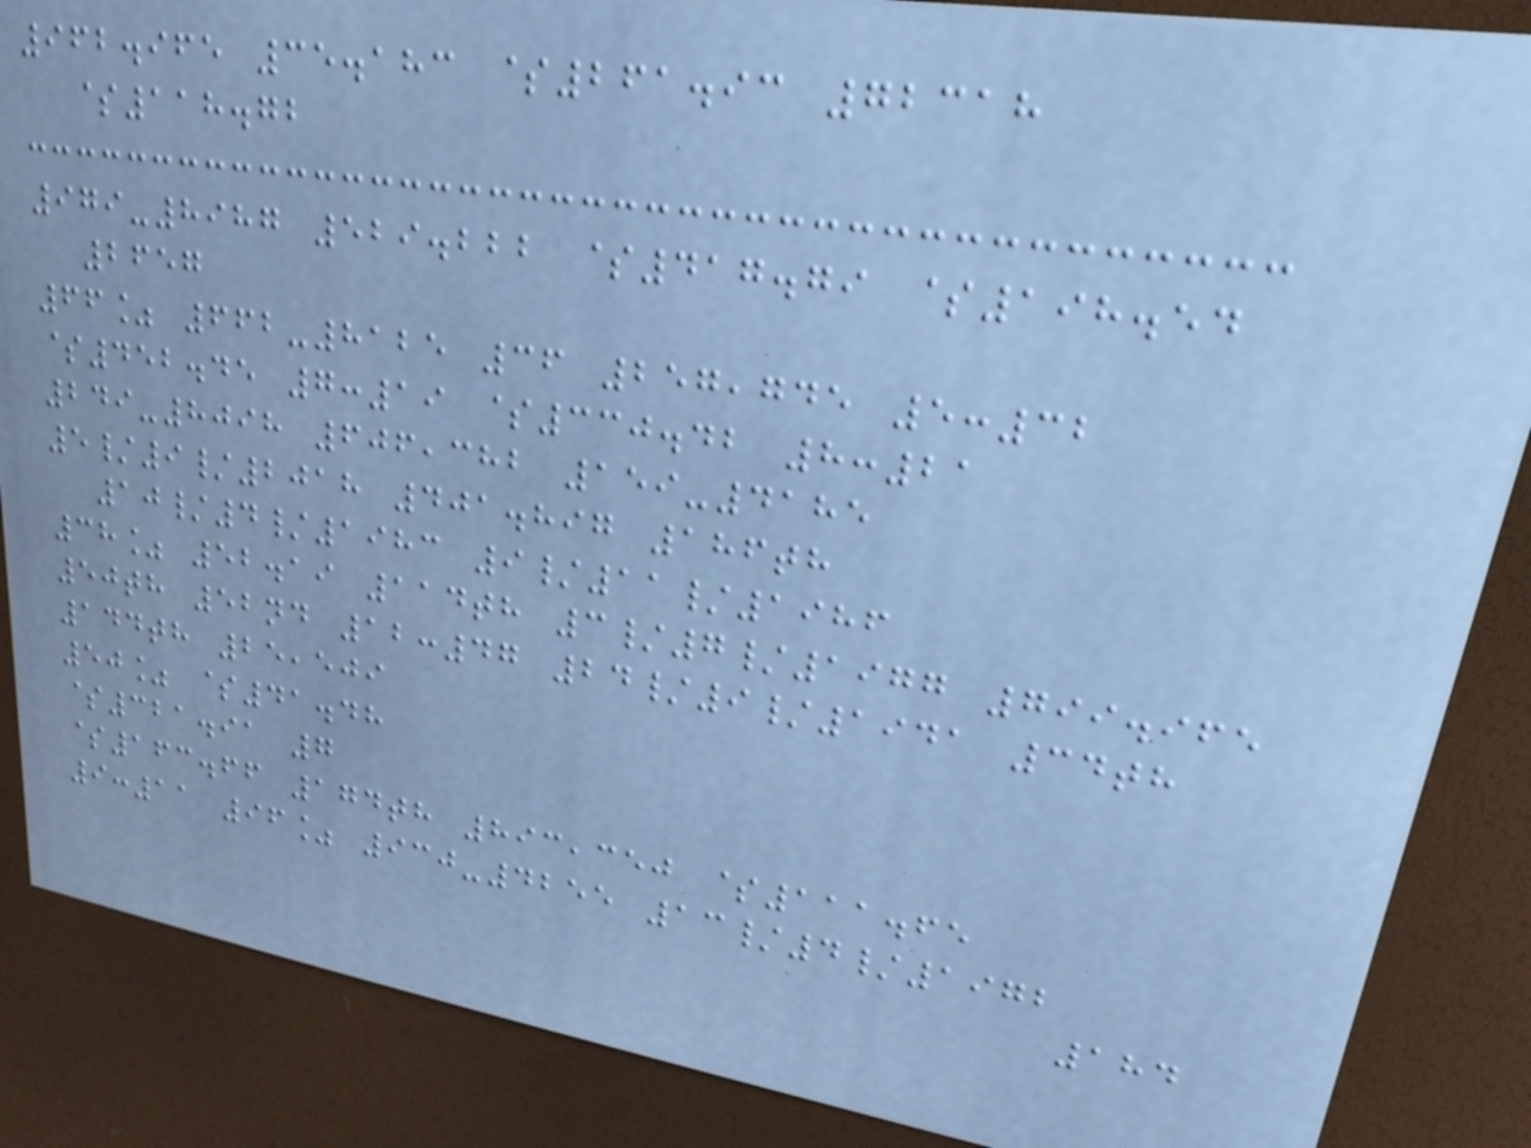962.965 35.183 $261.93 72318
$118.72
979-8987 529.222 $417.79 $198.54
2657
66% 662-8125 36 257,745 5:32
$452.45 7:19 $330.42 8:21
249-8098 606,382 159-4185
5/9/2018 401.897 186th
10/4/1983 9/11/1986
38% 52.19 114th 3/7/1977 799.965
50th 52nd 12:47 24/9/1941 34th
144th 25,509
50% $41.48
$321.91 7
$163.66 174th 893,350 $111.65
9:11 96% 930-4255 13/4/1972
184
